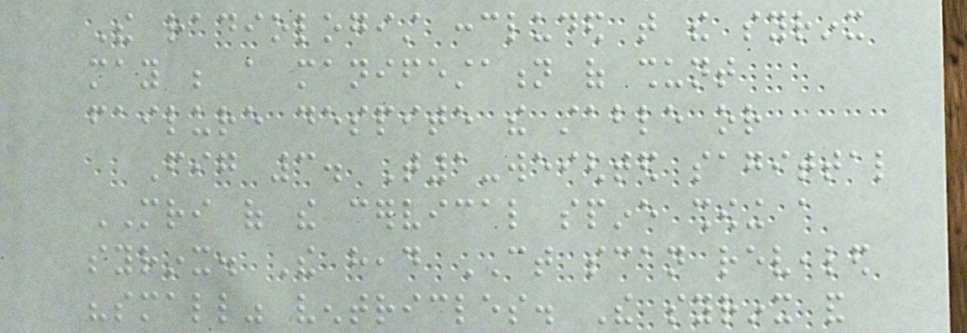The radiologist concluded that the syrinx
may be a manifestation of shunt
failure despite the stable or
Fig 3. T1-weighted sagittal
MRI of the cervical spine showing a
syrinx. The head CT scan revealed
"small" ventricles. The syrinx and
